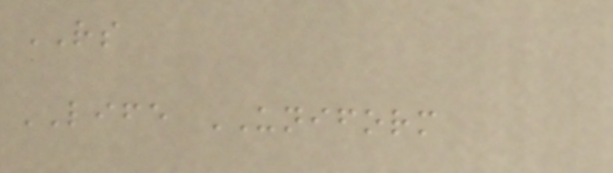RS
LIFE UNIFORM
